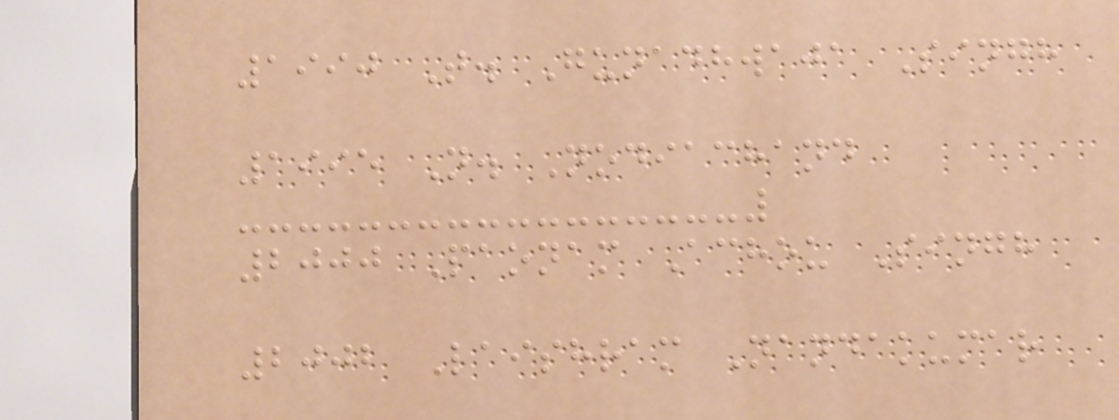1990 T. Gunadhwaja Singh
1995 N. Nodiachand
2000 Paonam Achou Singh
2002 Laishram Nandakumar
